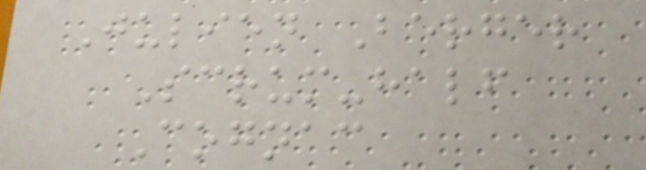Julien Berger
Scrum-half
Cognac
